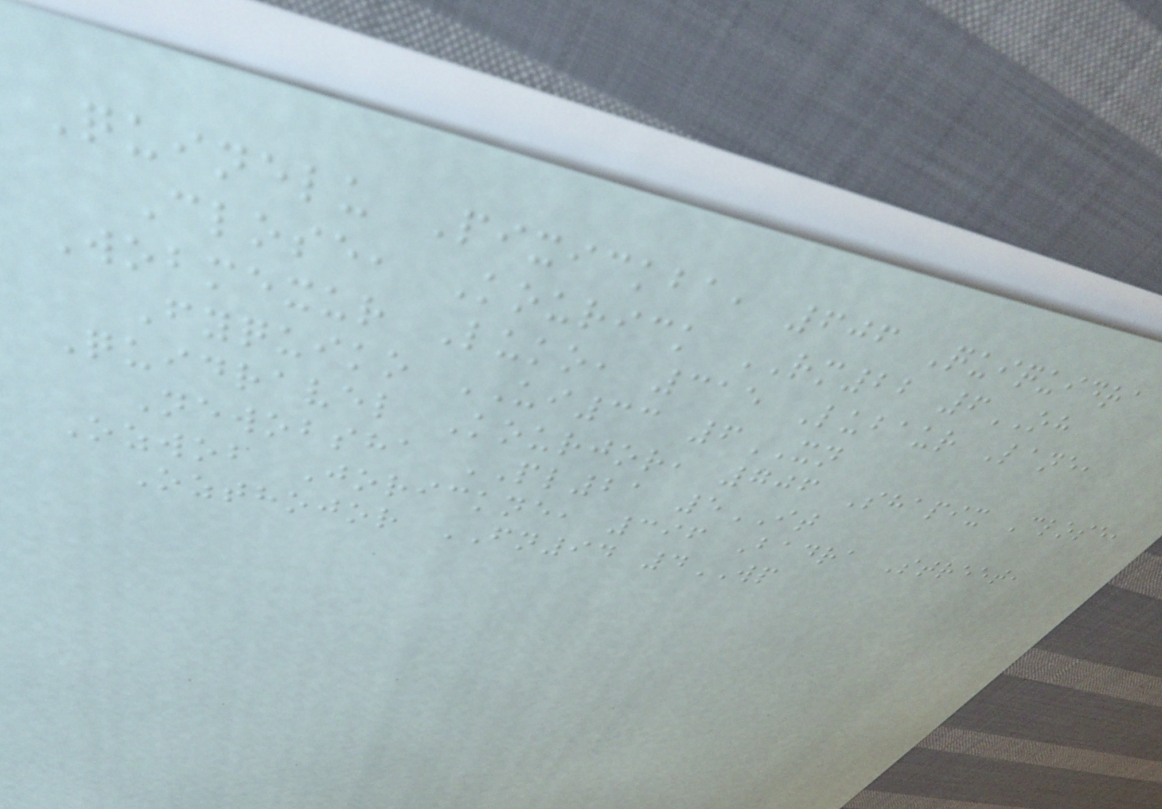Quinelu Pixickba, 606 Quiquidra
Close, Kourick RM22 6OH
Wobmexur Luko, 315 Lubaur Lane,
Fyquiko UI33 6XN
Quidravel Kourjor, 706 Shapix Close,
Newobsha PL21 5IT
Ozwob Jorickne, 396 Badra Street,
Ozthojor FN94 4WP
